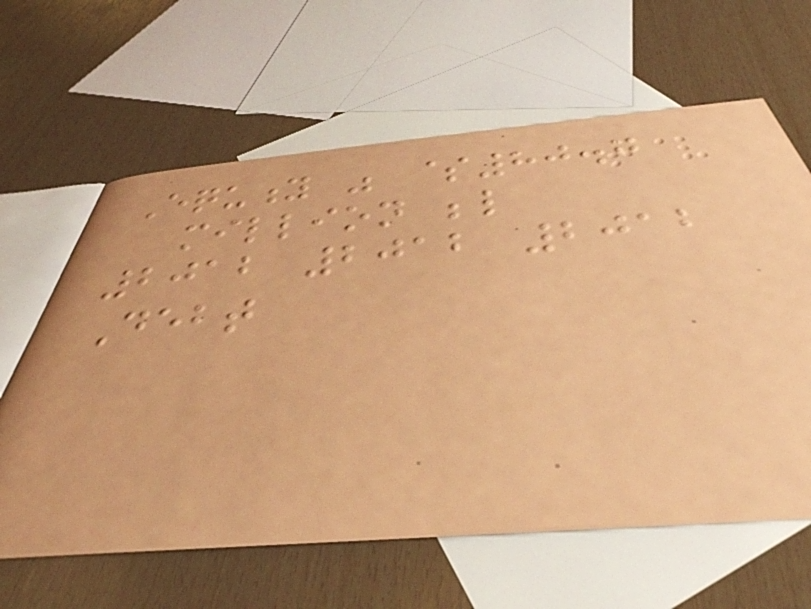Equity was $80.7
million below
2012 2012 2012
Debt
